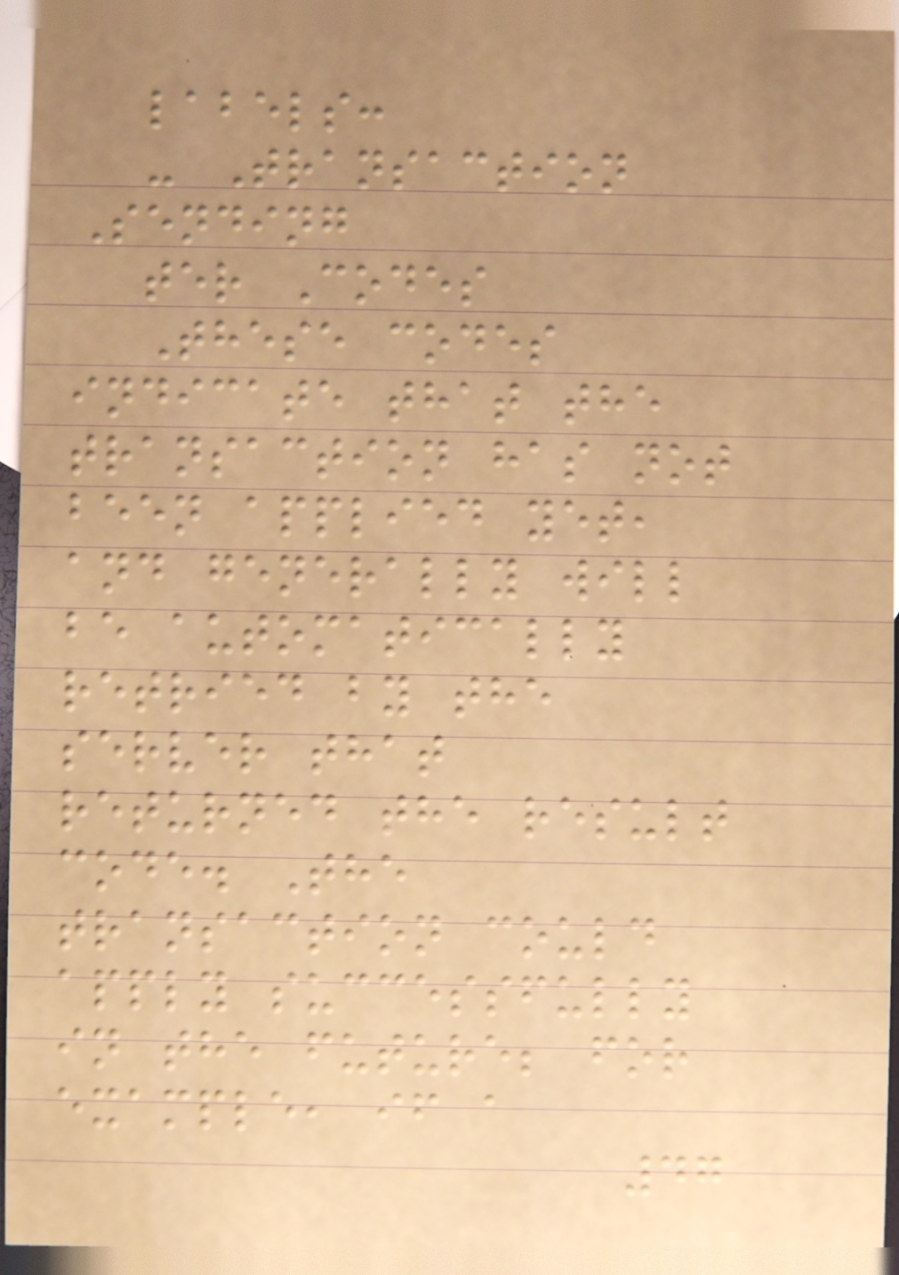labels:
- Transaction
Sending
ter Codes
These codes
indicate that the
transaction has not
been applied yet,
and generally will
be automatically
retried by the
server that
returned the result
code. The
transaction could
apply successfully
in the future; for
example, if a
47
